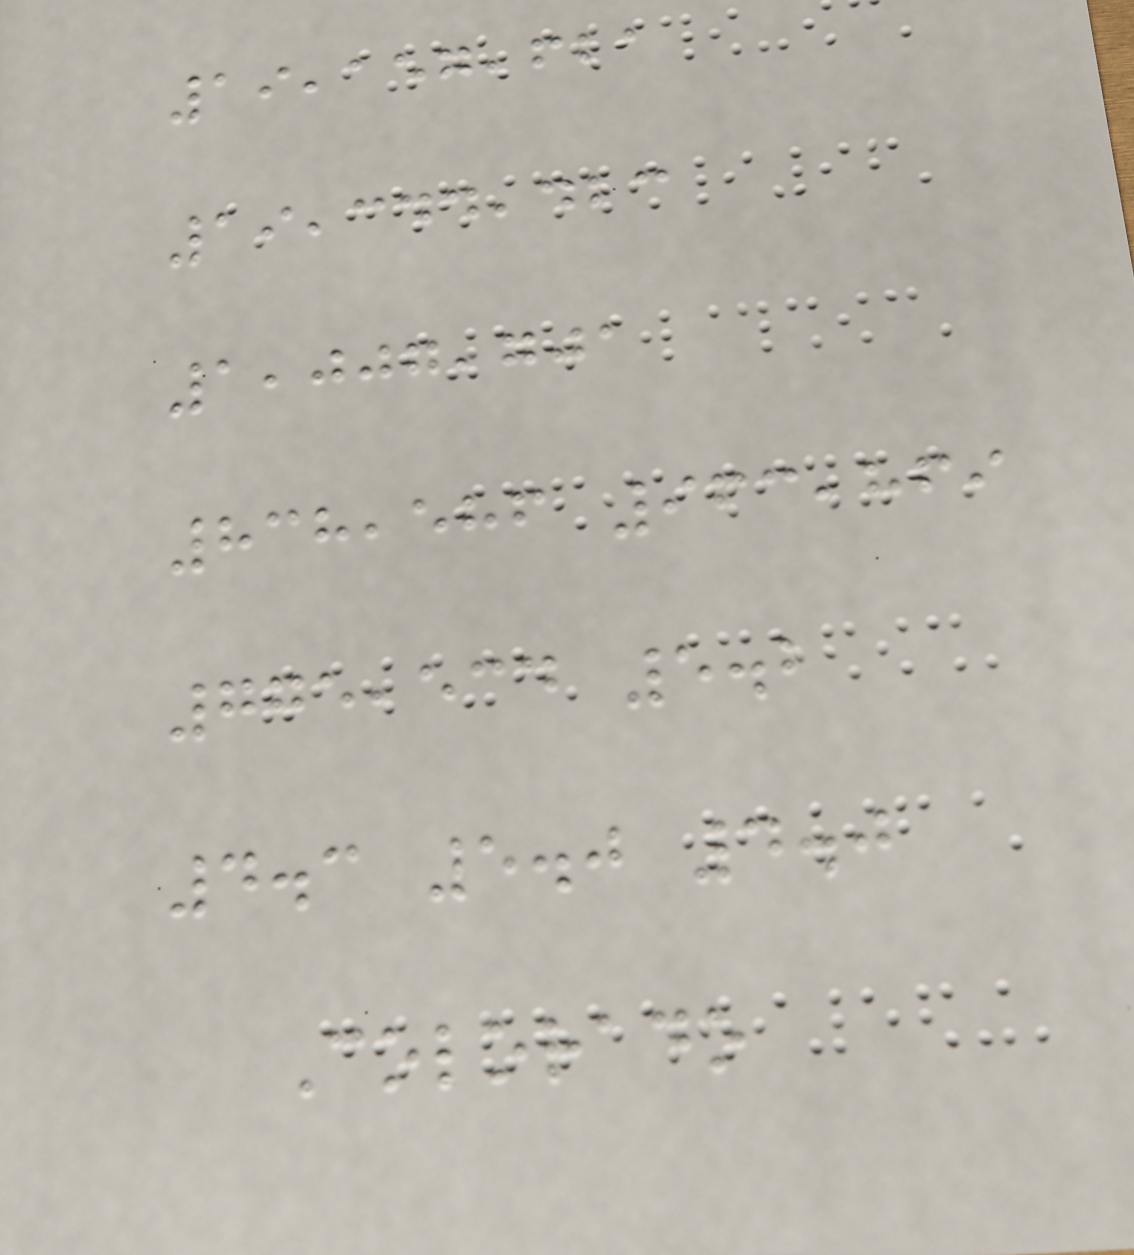19,157,621
19,344,423
1,007,701
838,586 963,869
775,534 5.2
4.3 5.0 4.0
Colorado
